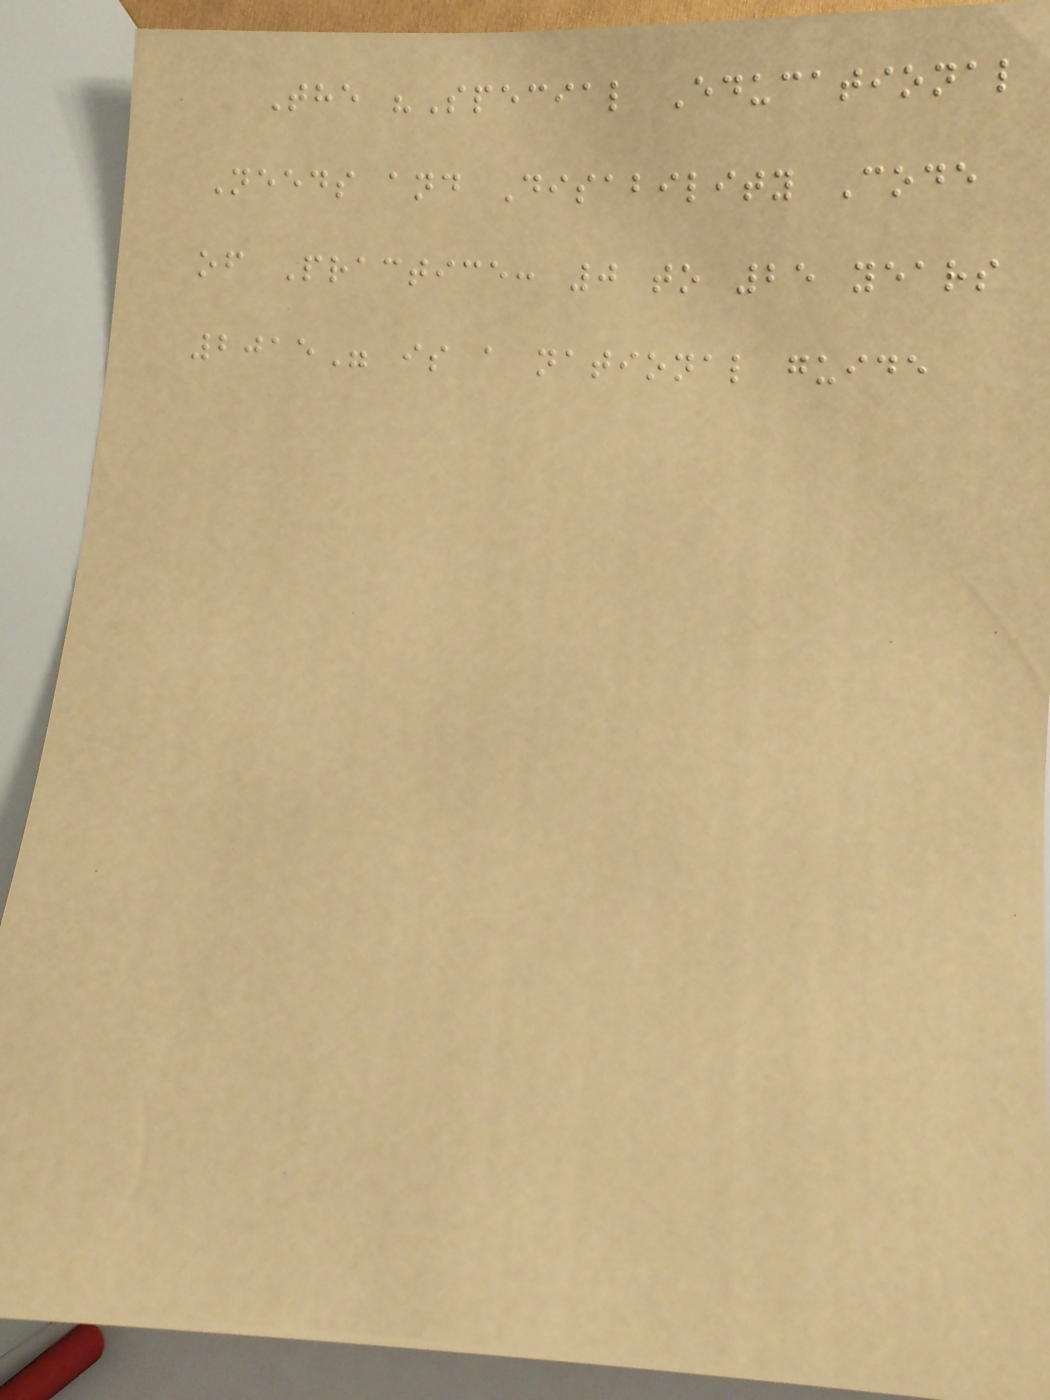The "Special Educational
Needs and Disability Code
of Practice: 0 to 25 years
2015" is a national guide
